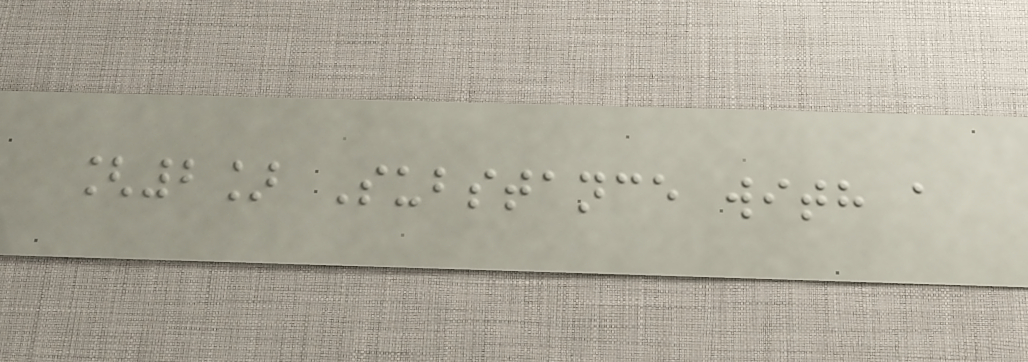[2] Substance with a
